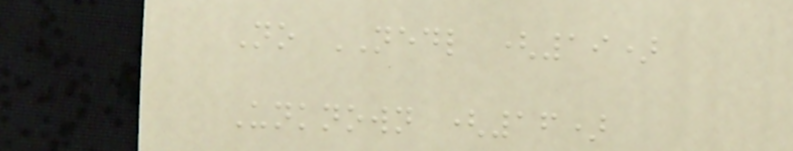No NEDL (19)
Unknown (16)
